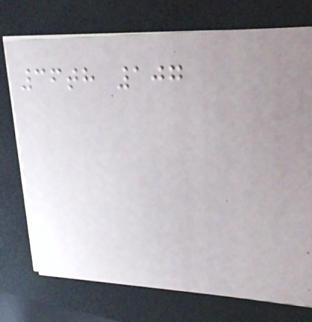36th 107
